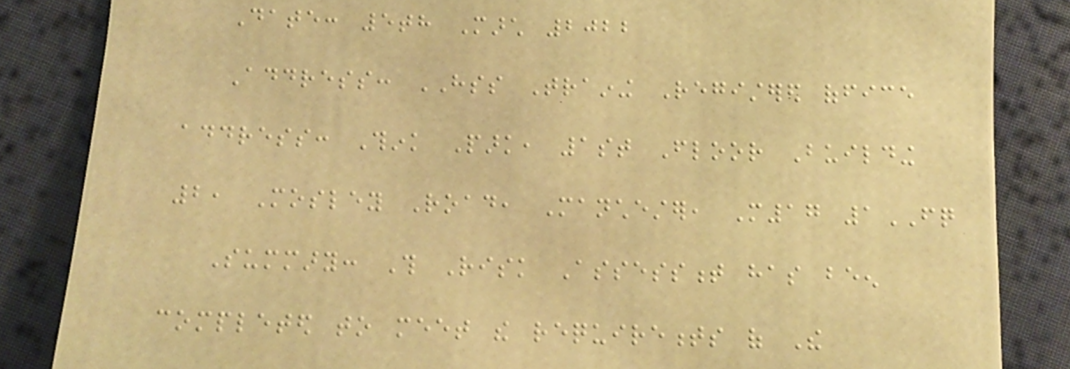Date: 5th March 2022
Address: HSS Training Registered office
address: Think Park, 1st Floor Building
2, Mosley Road, Manchester, M17 1FQ
Summary: This Risk Assessment has been
completed to meet the requirements of The
